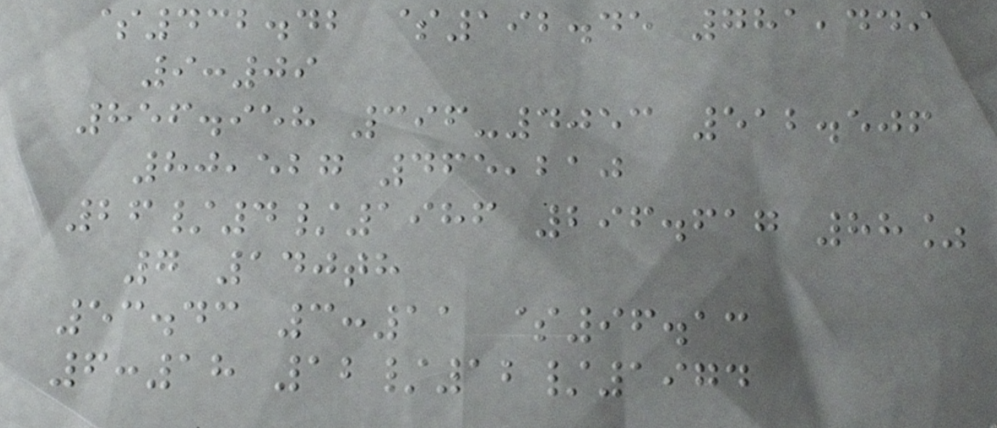$432.42 $192.45 781,449
9:09
856.958 396-4053 512.506
80,527 465,210
26/4/1986 296.617 88%
7 140th
53.43 3:11 $96.13
6:18 12/12/1974
